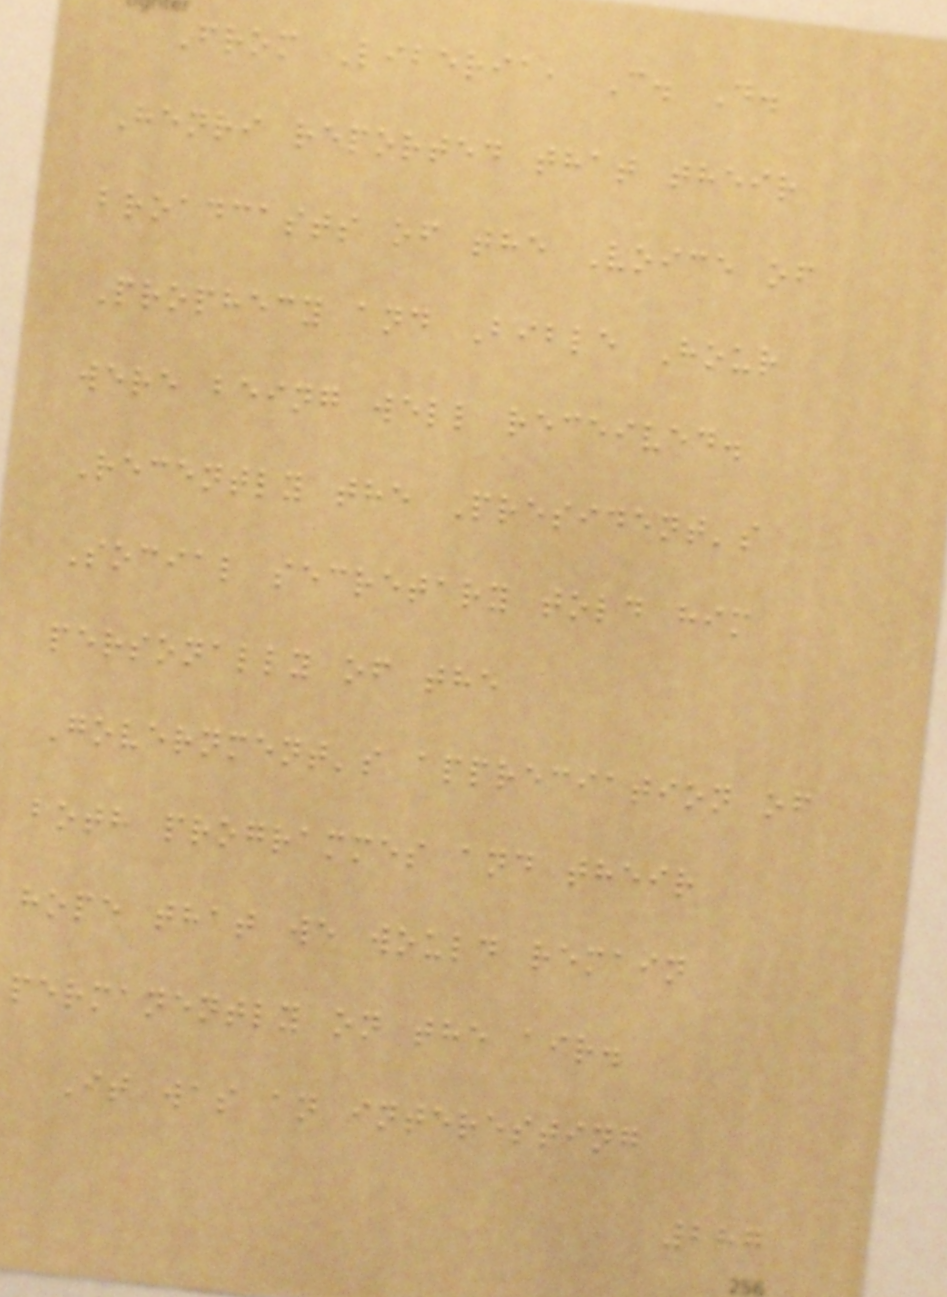From Liberia, C. D.
Henri reported that their
broadcasts of the Voice of
Prophecy and Bible Hour
were being well received.
Recently the President's
Social secretary told him
personally of the
Government's appreciation of
both programmes and their
hope that we would remain
permanently on the air.
It was an interesting
287
